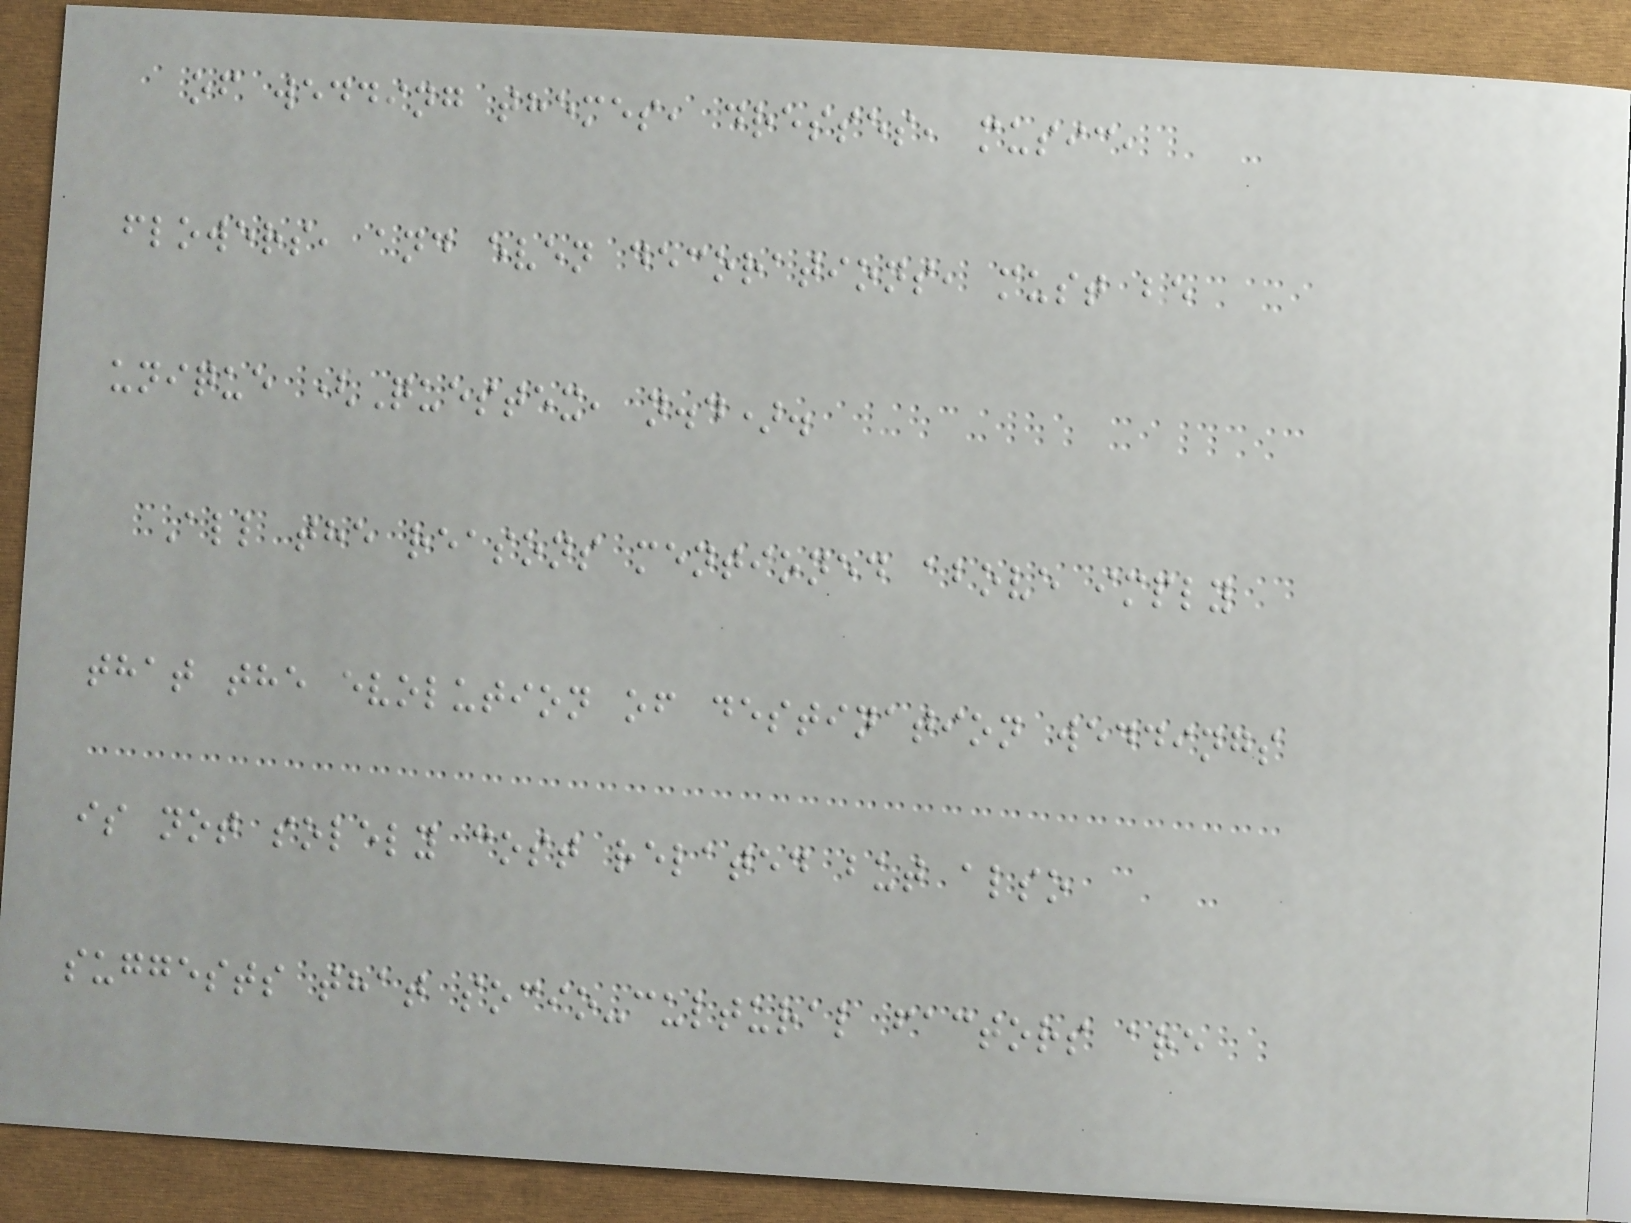of wedding themes, dresses, music,
flowers, and even decorations, must be
unique (Questex, n.d).
All the reasons mentioned above imply
that the evolution of destination weddings
is not solely cost related but also
suggests that socio-cultural factors are
